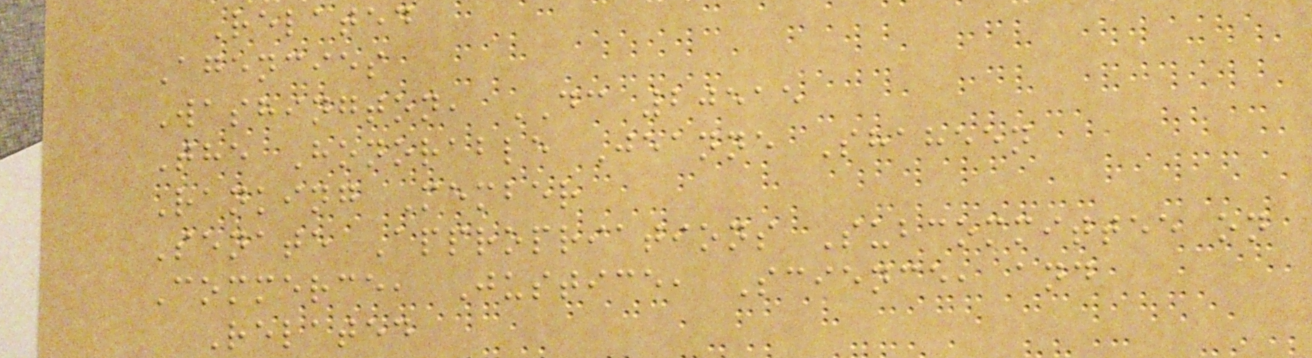Related
Agencies
Washington, DC 20515
The Honorable Jeanne Shaheen
Ranking Member
Senate Appropriations Subcommittee on
Commerce, Justice, Science, and
Related
